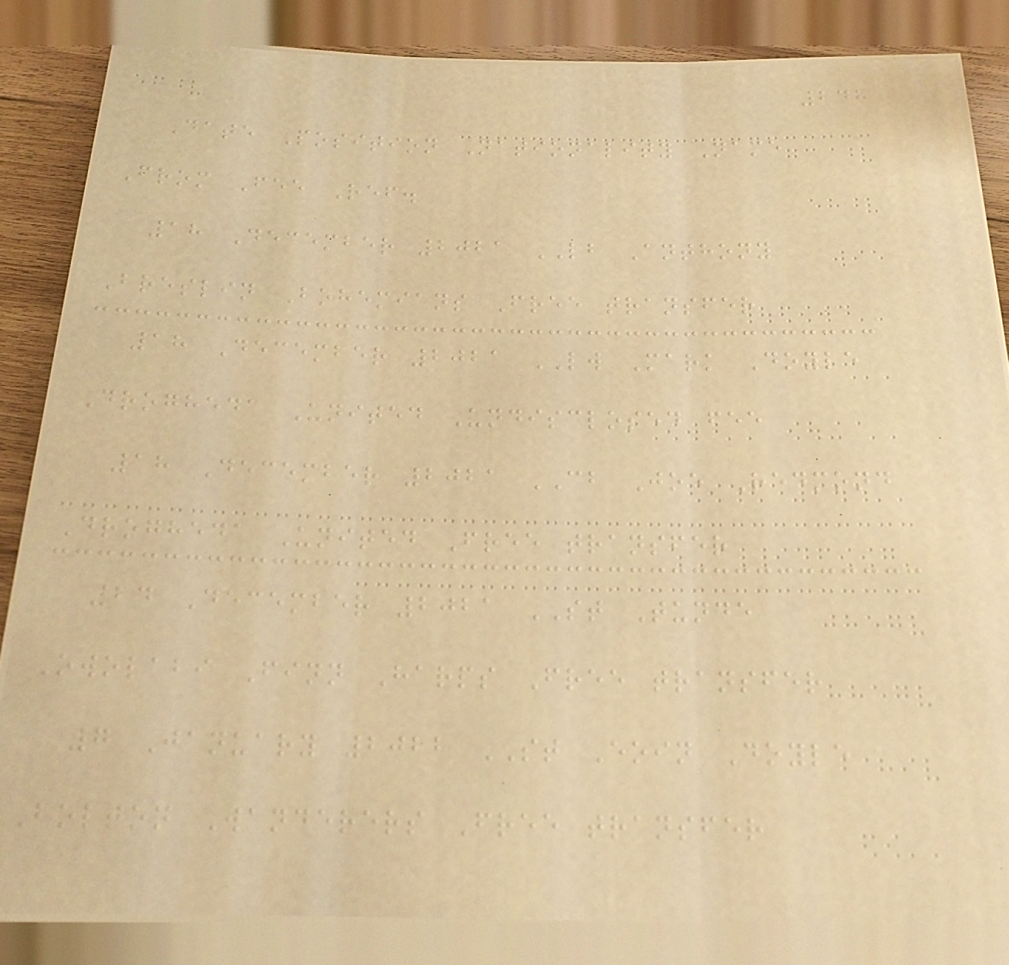248
Date Position Nationality Name
From Fee Ref.
18 December 2021 LB Anthony
Breslin Bohemians Free transfer
18 December 2021 LW Mark Doyle
Drogheda United Undisclosed fee
18 December 2021 CB Joe Redmond
Drogheda United Free transfer
24 December 2021 ST Tunde
Owolabi Finn Harps Free transfer
7 January 2022 ST Eoin Doyle
Bolton Wanderers Free transfer
